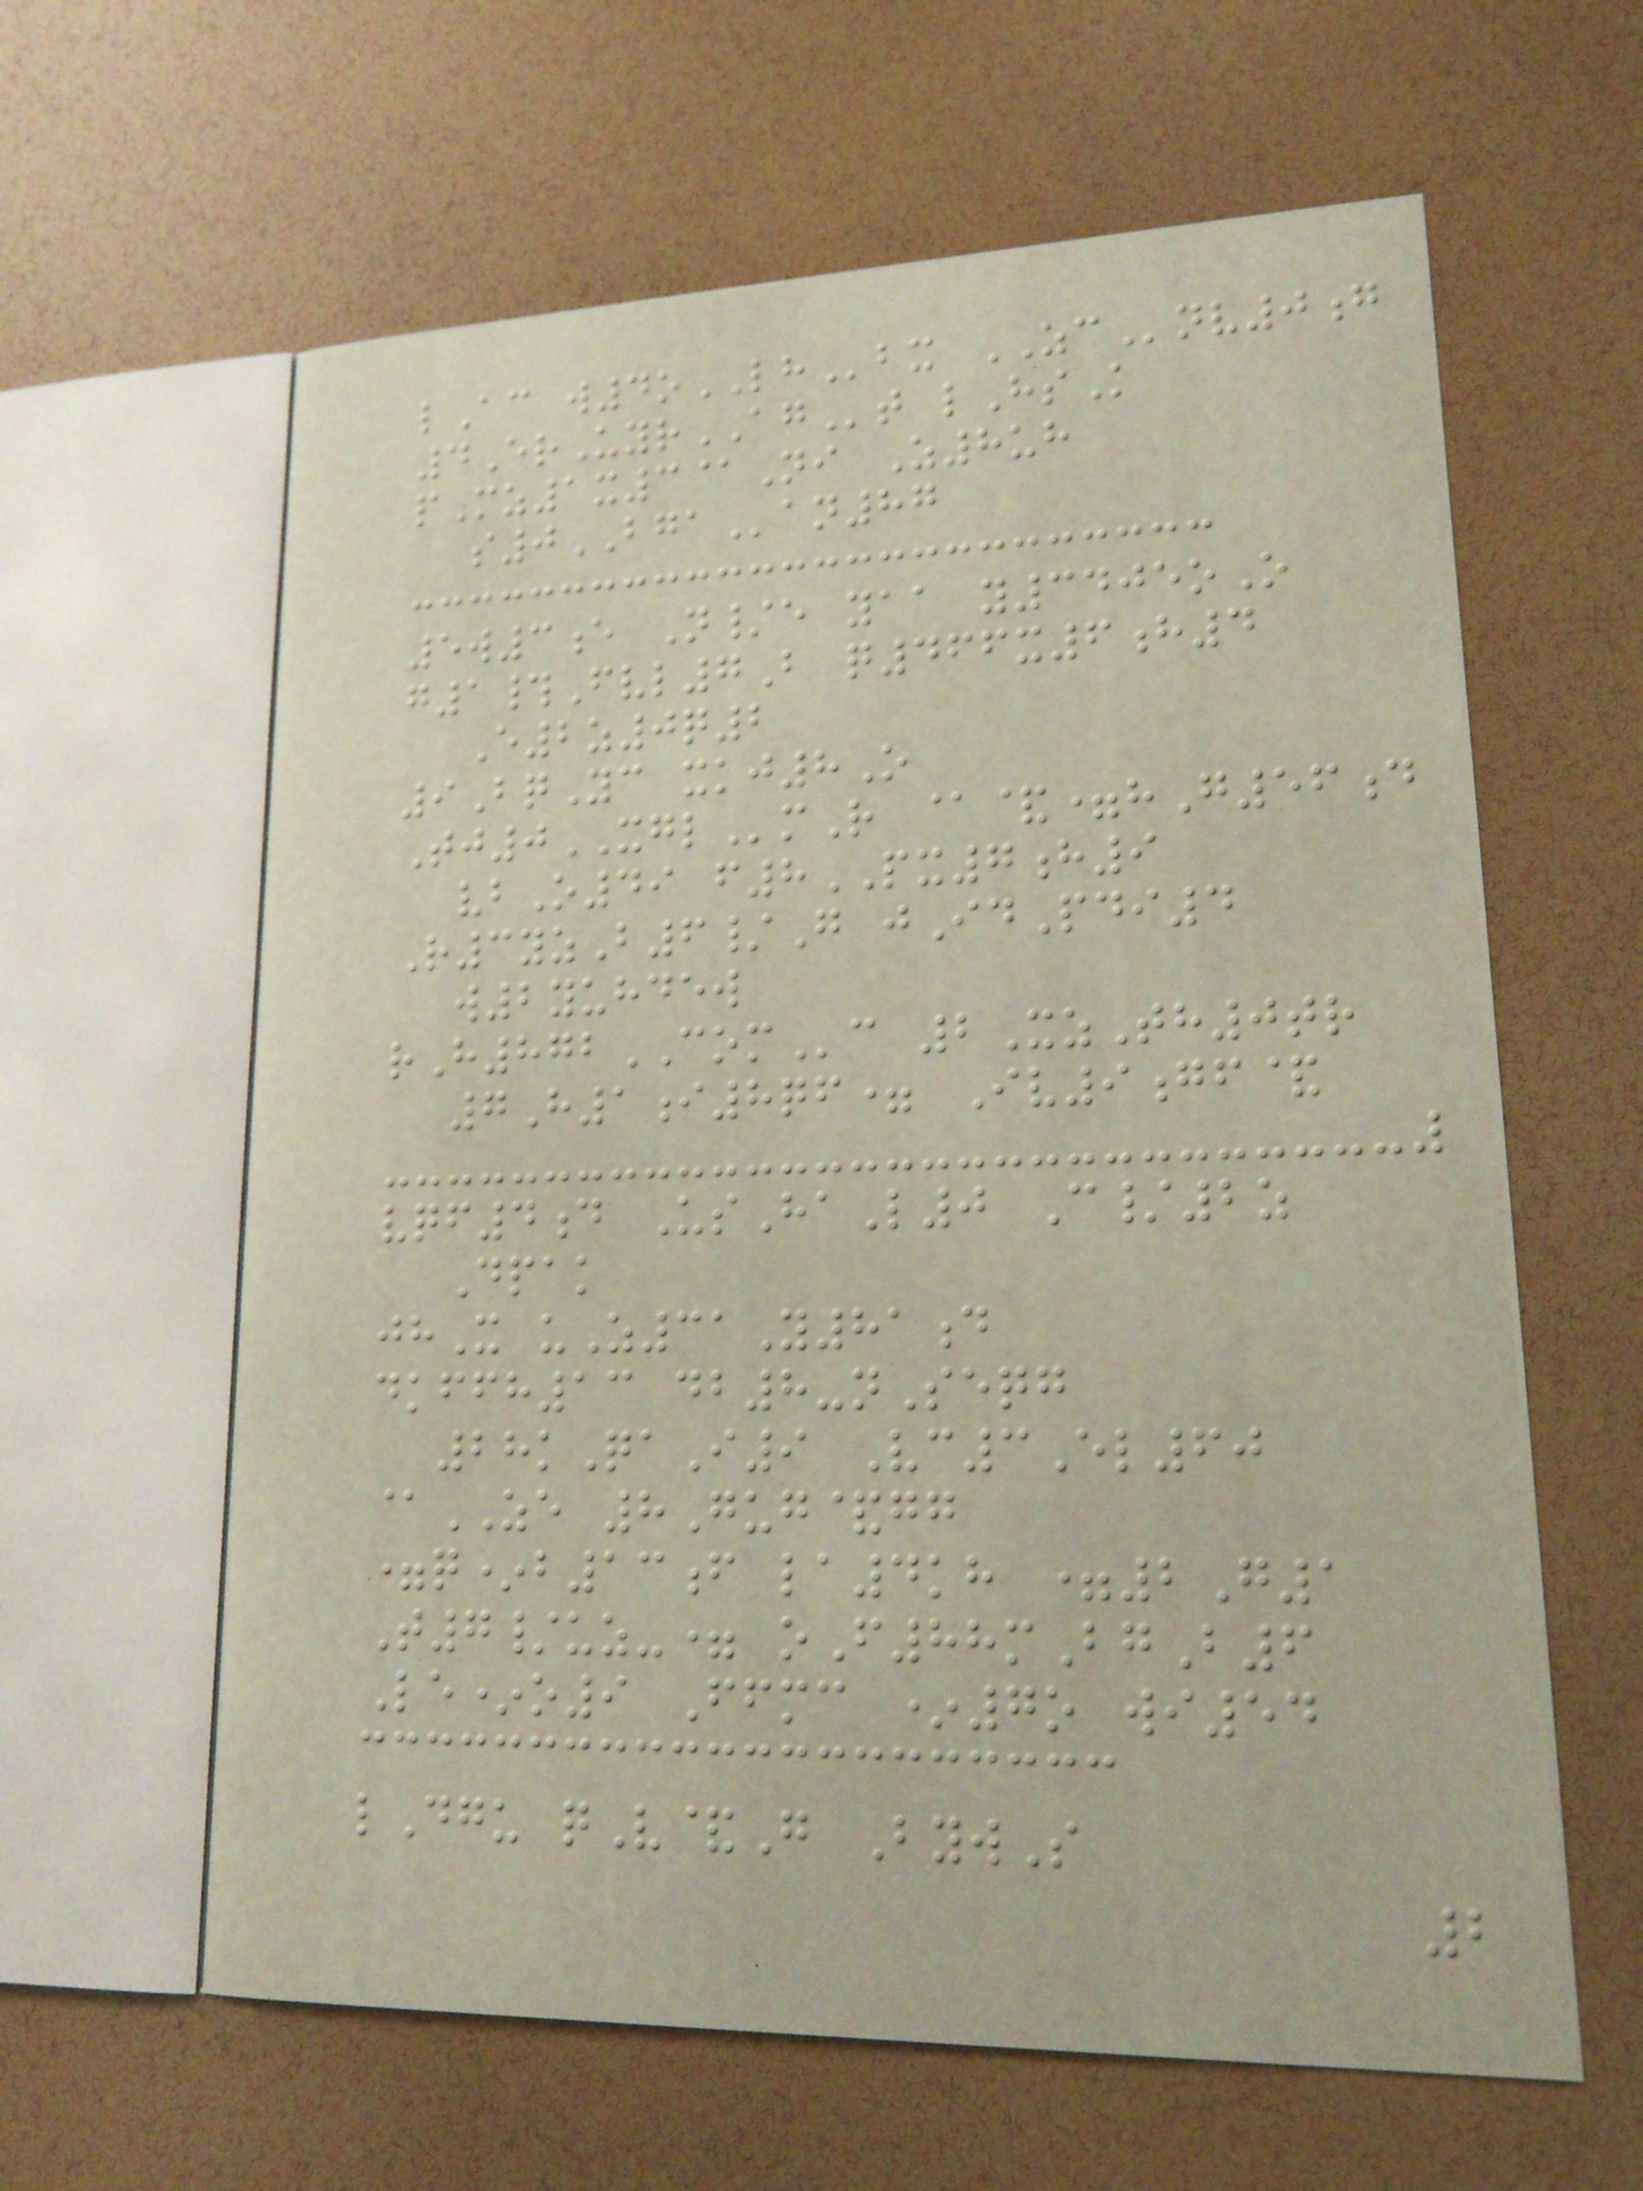lAc w4oLHbx ZCnv0g
4ErUyrAGt lHsK
pMz1x3@Ni Z8uh
s0BGAan87
5w3e N/e yaa y3405oO
g1#Fvl7B q466x6h4
E2z0q2
9BqYc xkj8O
Tj0XGLmR @&=hG56d
vbO49 f8PX7h9
R3yzB6/G jIdPdi4
w2yuhdew
rH872COMc 2XzTh0tr
7H1i8qf= Iv9gf&
vqf4d UsHaL0 C/2z
Dpak
jhX uZ31Y81d
dkffh13 db8-nSeqg
28kQaI9 Vc3El60
@ZE 8Gug&gg
=q*b13f la4kh =2G1
T7/uz-= oF88mBgB6
Le*o9 Ffmc *7o wi54
lDgu qV&G BywS
2
